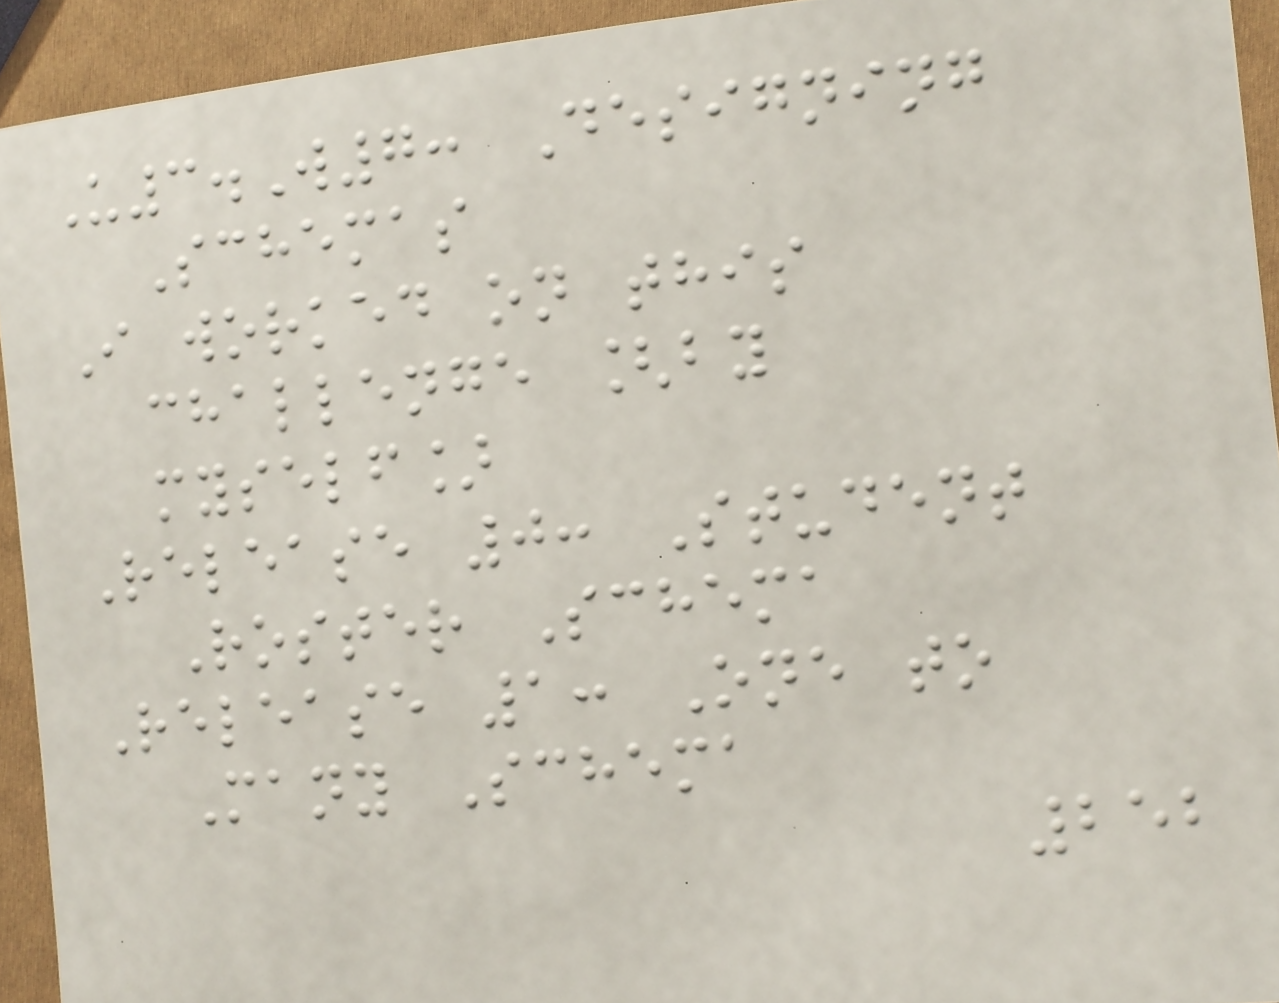U3.W7: Designing
Schemas
I worked on this
challenge [by
myself]
Release 0: Student
Roster Schema
Release 1: One to
Many Schema
252
